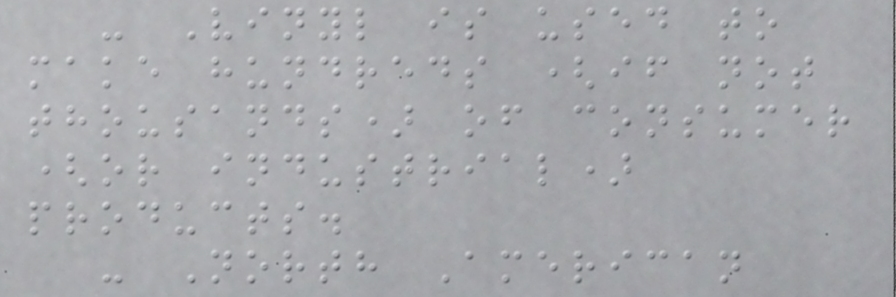- Vinyl is used to
make hundreds (if not
thousands) of consumer
(or industrial)
products.
- North American
